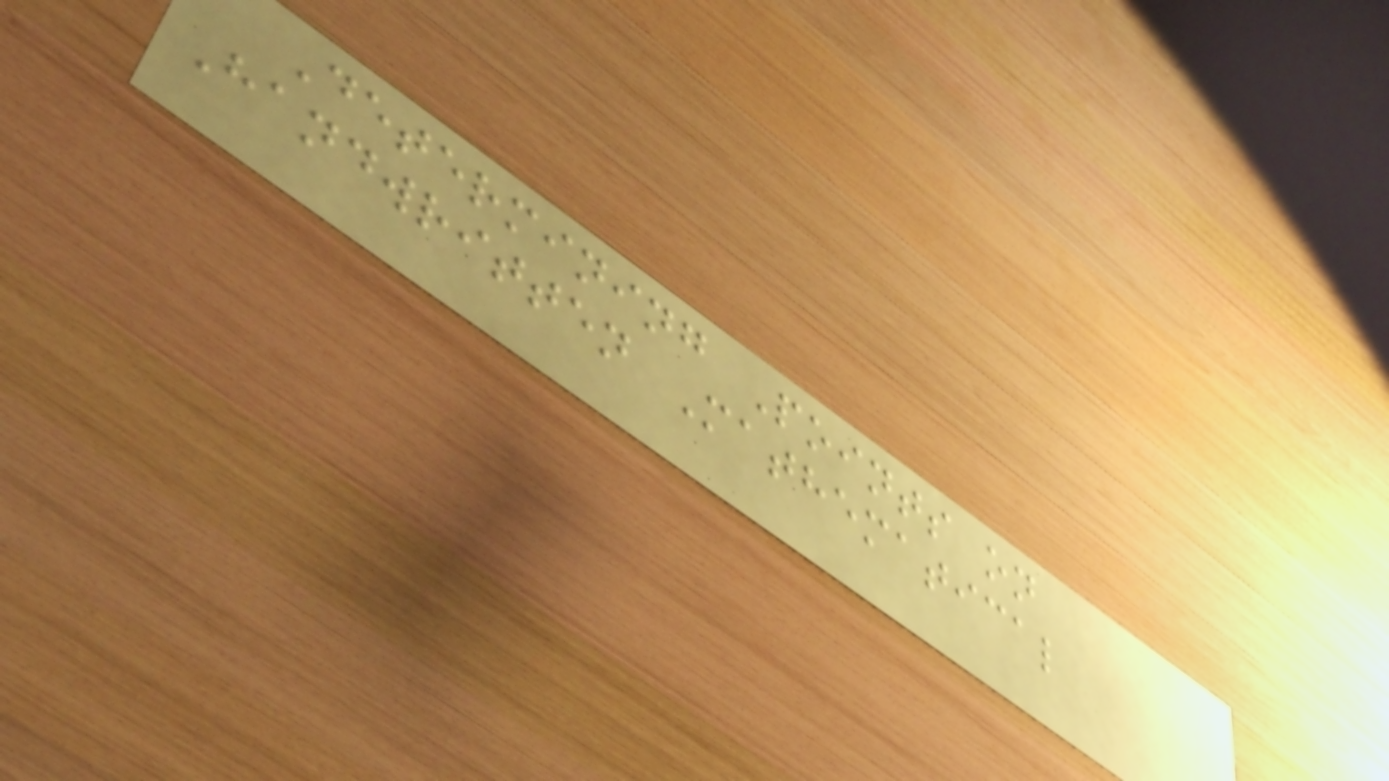Determining Points on
Handwritten Mathematical
